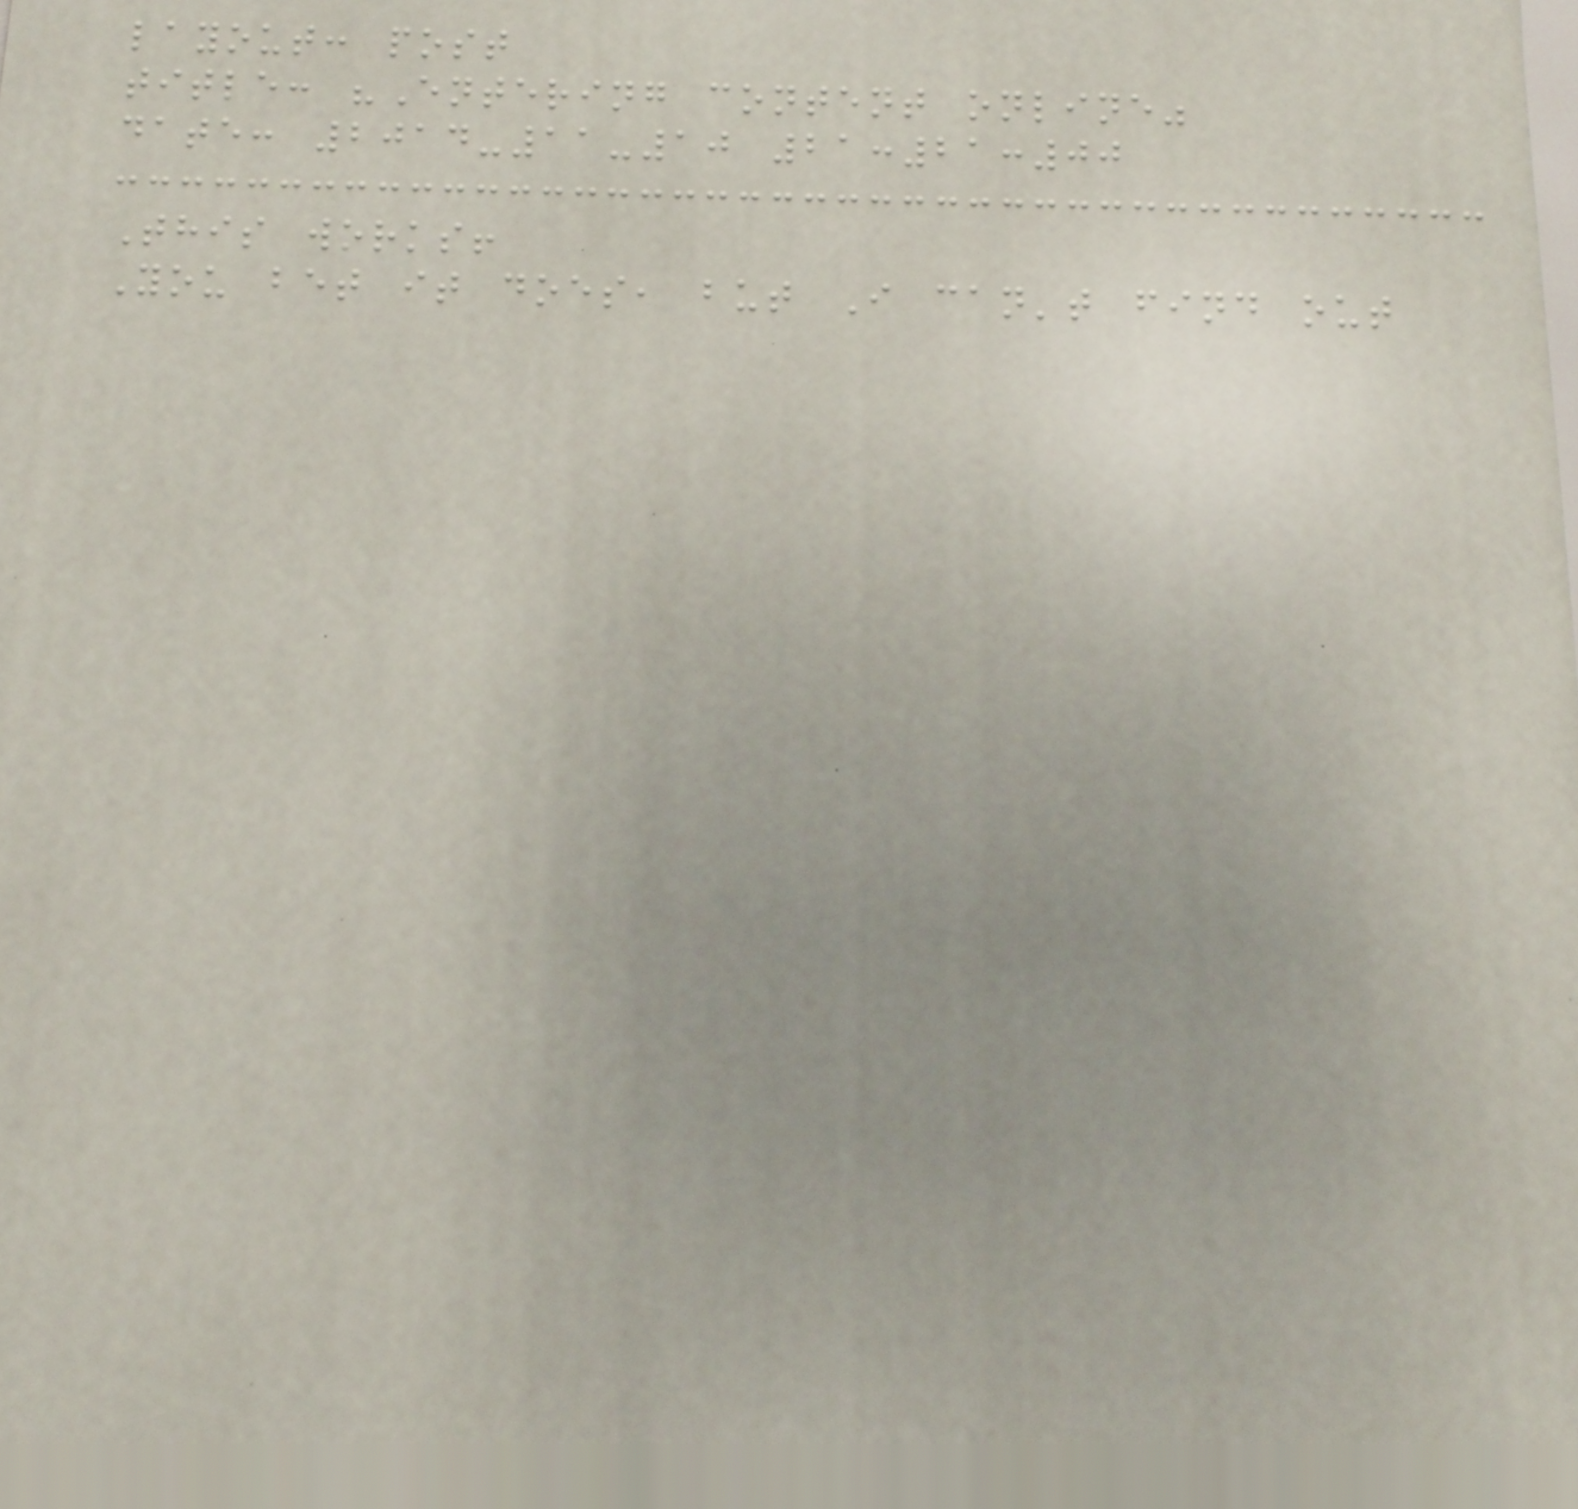layout: post
title: "Entering content online"
date: 2014-11-10 21:21:00
This works!
You bet it does, but I can't find out
